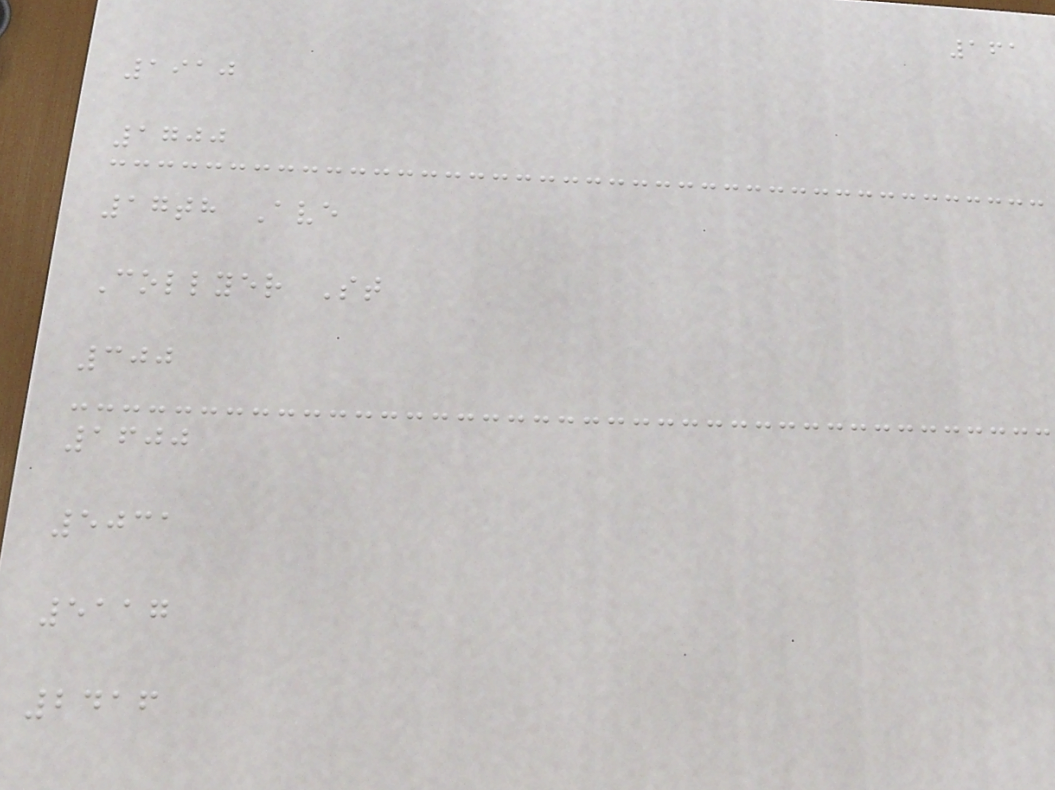161
1910
1700
17th Ave
Collyer St
300
1600
5031
5117
2416
